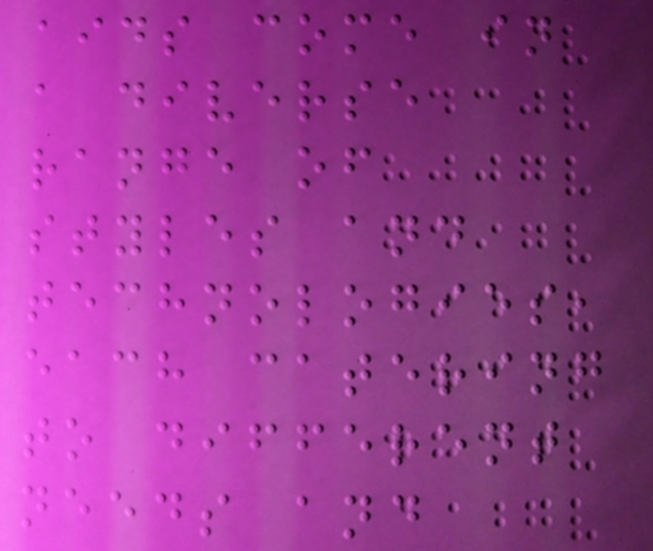aids come in
a diverse
range of
styles and
technologies,
each catering
to different
needs and
